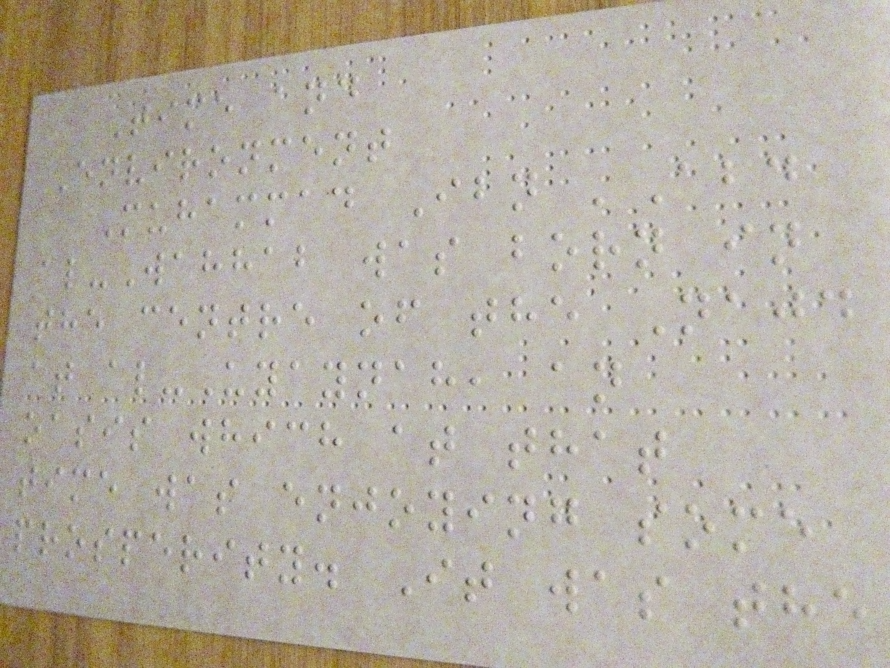Time and
Environment
Muhammad Ibn 'Abd
al-Wahhab was born in
the centre of the Najd
at al-Uyaynah, an
oasis which at that
time was enjoying some
prosperity. It was the
